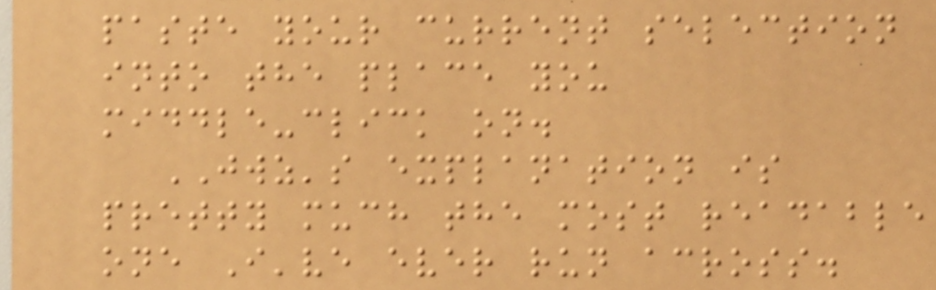paste your current selection
into the place you
middle-click on.
JWZ's explanation is
pretty much the most readable
one I've ever run across.
